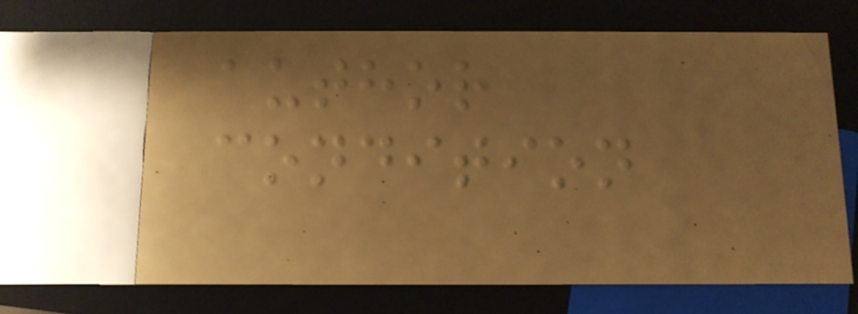author
condition
